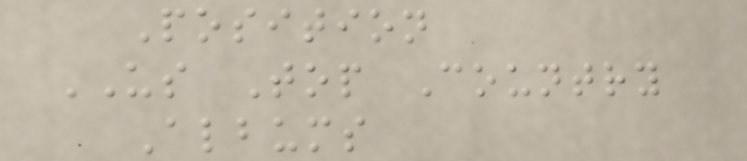Position
US Top Country
Albums
